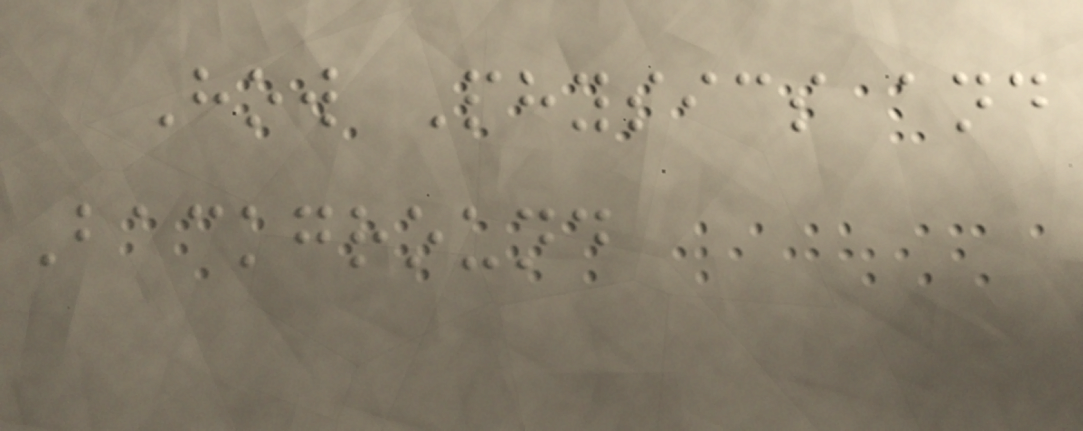How Physics and
Background
